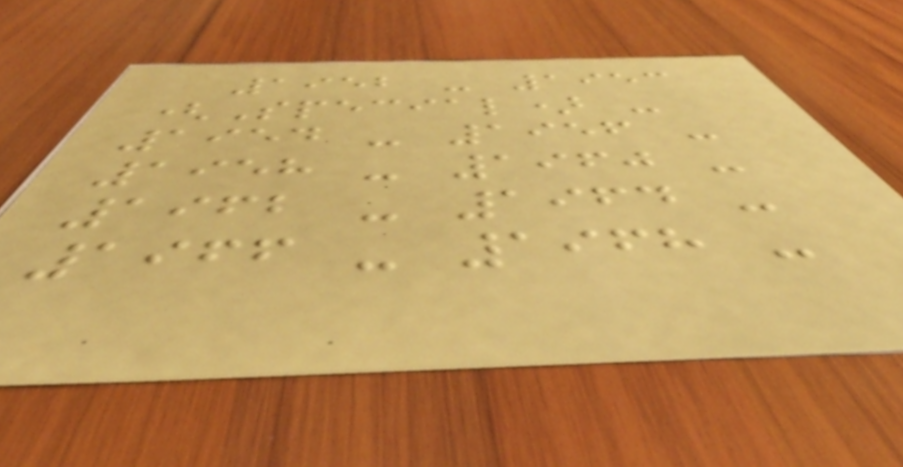1952 - 1953
(Special) -
1954 - 1956 -
1958 - 1960 -
1962 - 1964 -
1966 - 1968 -
